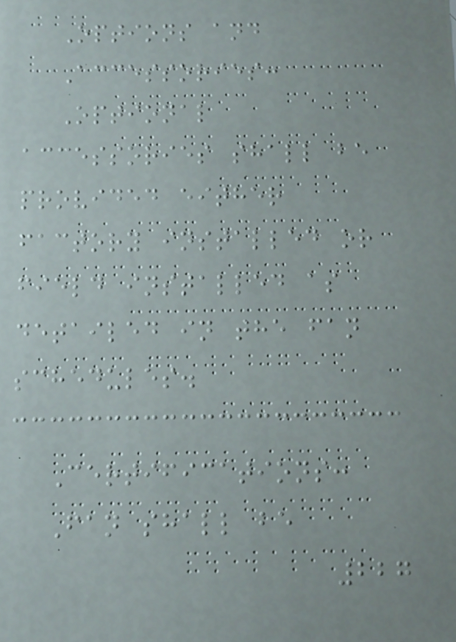Options and
Accessories:
Optional
accessories shall be
provided either
factory installed or
field installed as
detailed in the fan
schedules.
Certifications:
Fan shall be
227
